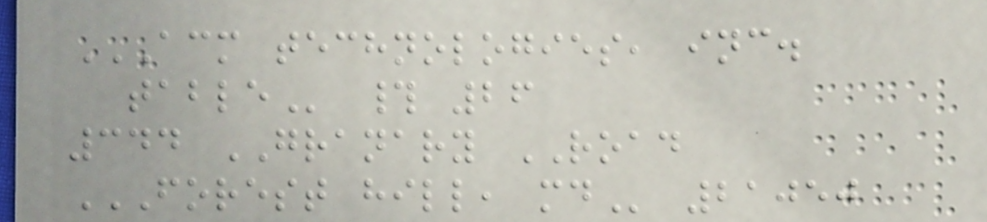ACM TECHNOLOGIES, INC.
TABLE # 26
344 GRANARY ROAD
FOREST HILL, MD 21050
